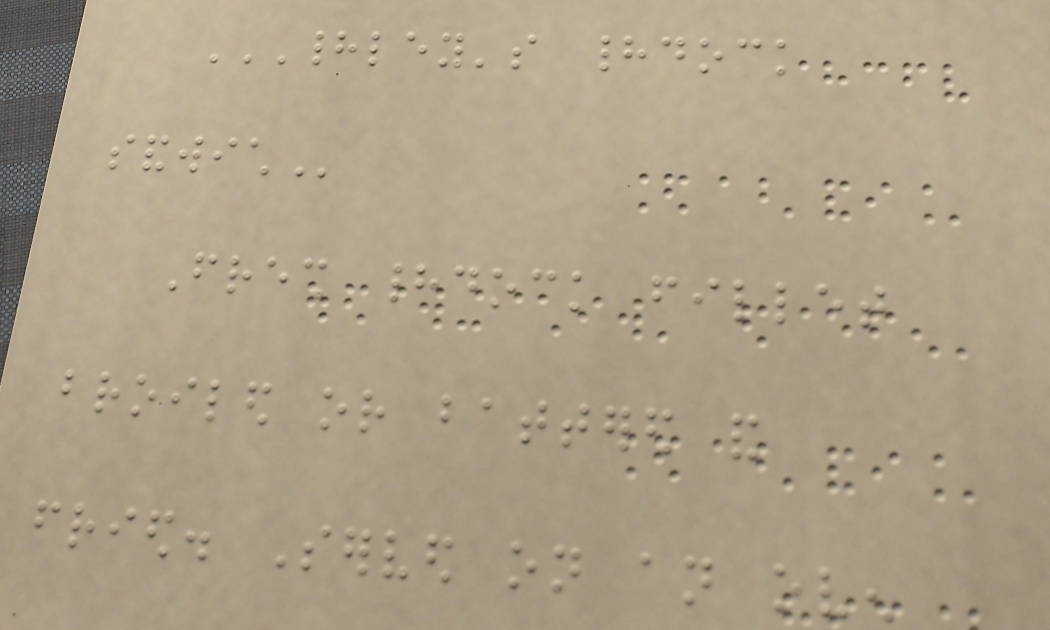HADLEY'S HADDOCK
SANDWICH
Fresh haddock fillet
broiled or battered and
fried. Served on an oven
